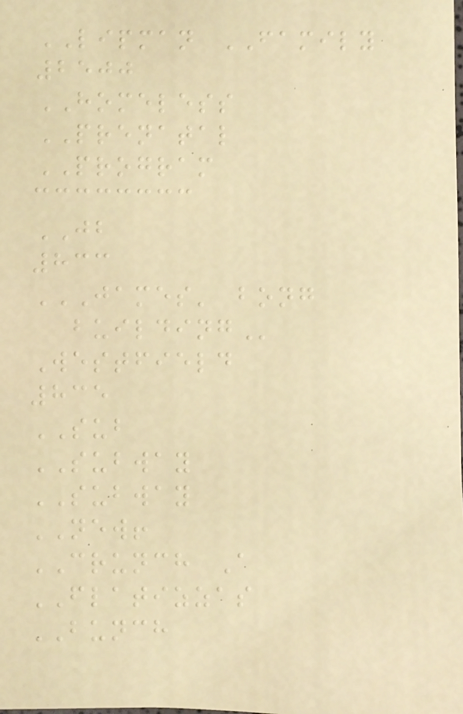LIPMAN FAMILY
2500
HOMELESS
PRENATAL
PROGRAM
JB
833
JAMES' BONG
BUILDING
Westfield
835
SUB
SUBWAY
SUBWAY
NEW!
CRUNCH A
FLATIZZAS
BUNCH
